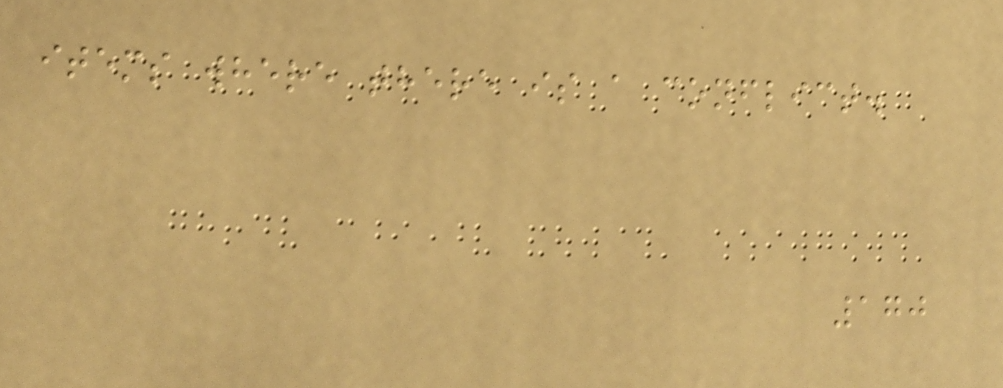items where there is a conflict.
170
